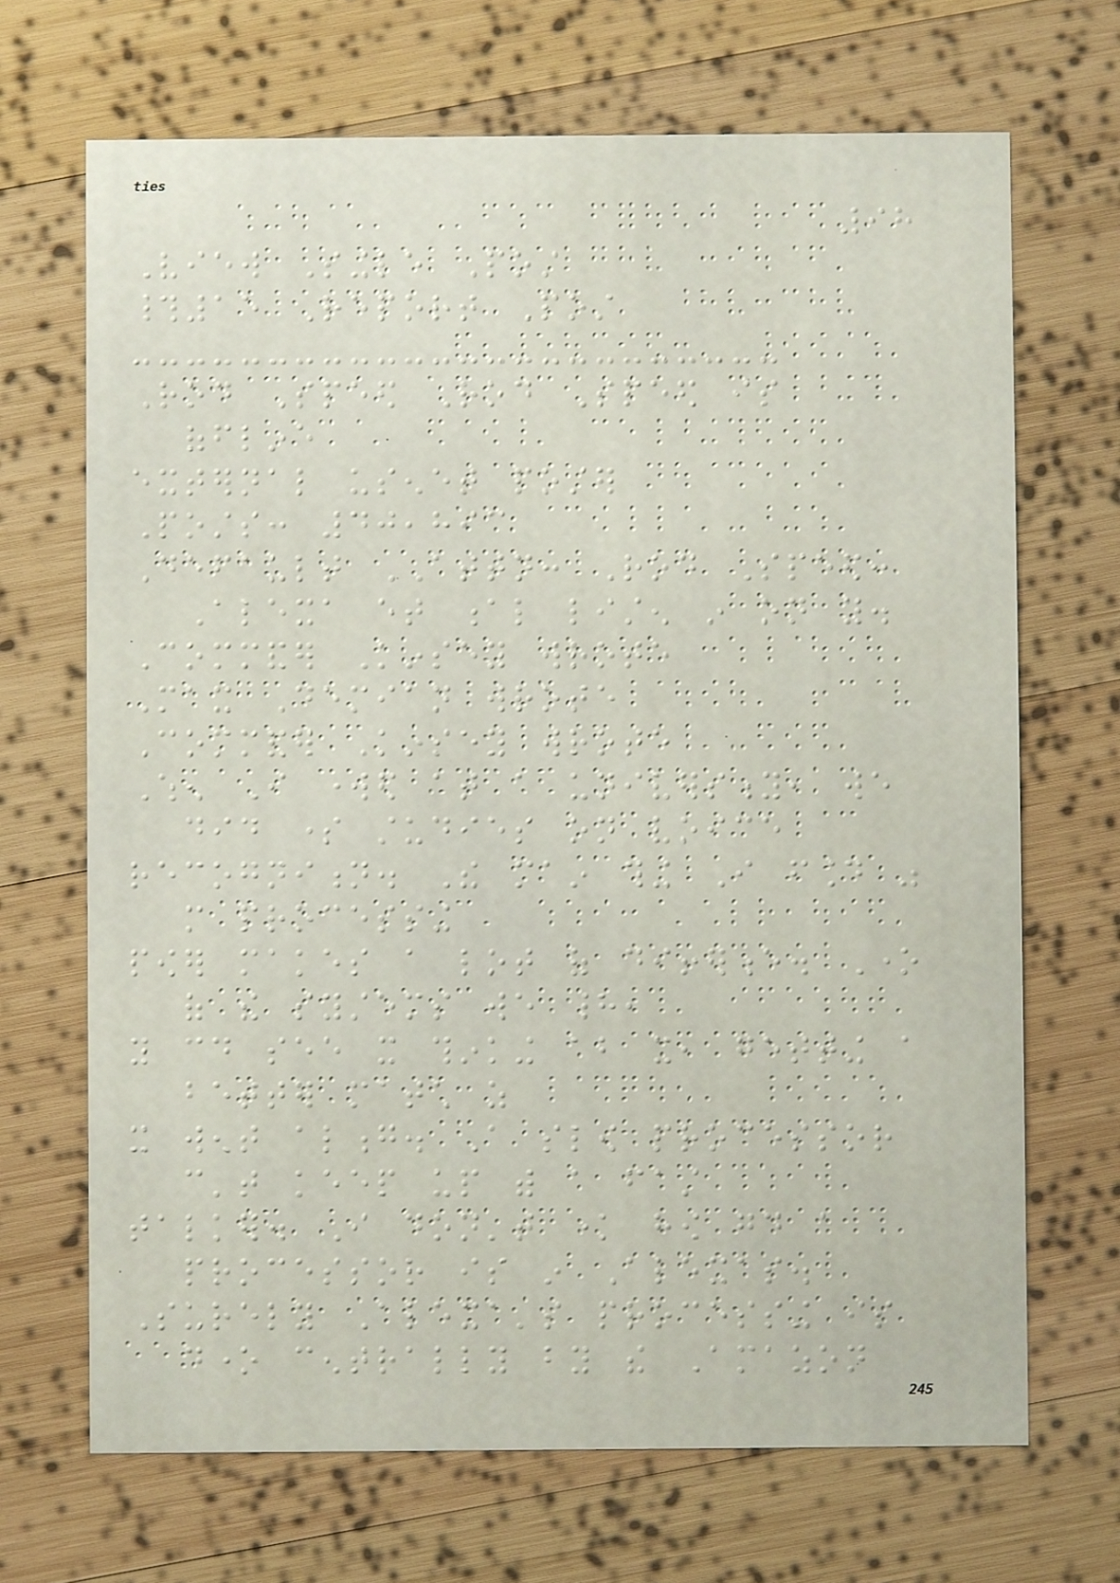98
View Single Post
#15 Report Post
Rod Speed Rod Speed is
offline
external usenet poster
Posts: 40,893
Default ATTN: Rod Speed:
Alexa et al listen in on you.
Commander Kinsey wrote
Max Demian wrote
Commander Kinsey wrote
When I worked at a university, we
did some studies on voice
recognition. The main thing I found was
more processing
power makes a lot of difference. One
of the systems we had,
you could see it thinking about it, getting a
better match as
it went along. A slow processor
can't keep up with a fast
talker. I don't know how good a
processor is in Alexas.
Surely Alexa's processing is
done centrally by the Amazon
